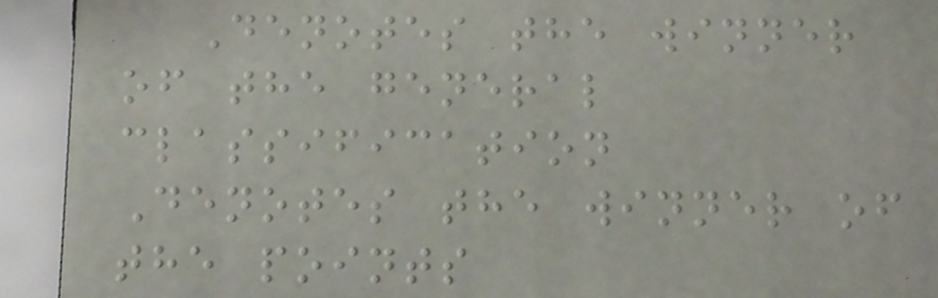Denotes the winner
of the general
classification
Denotes the winner of
the points
